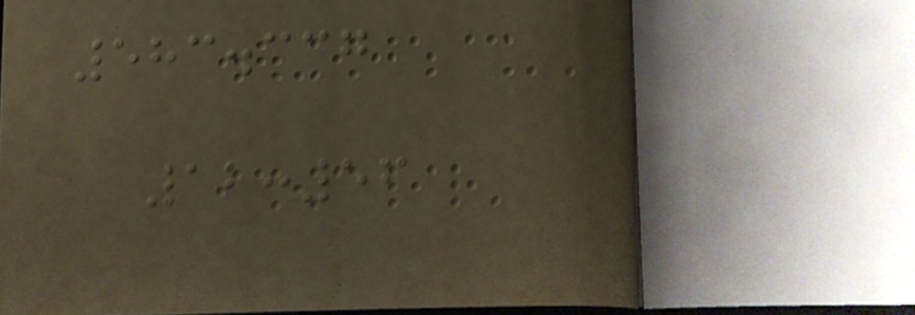583.337
12:56
